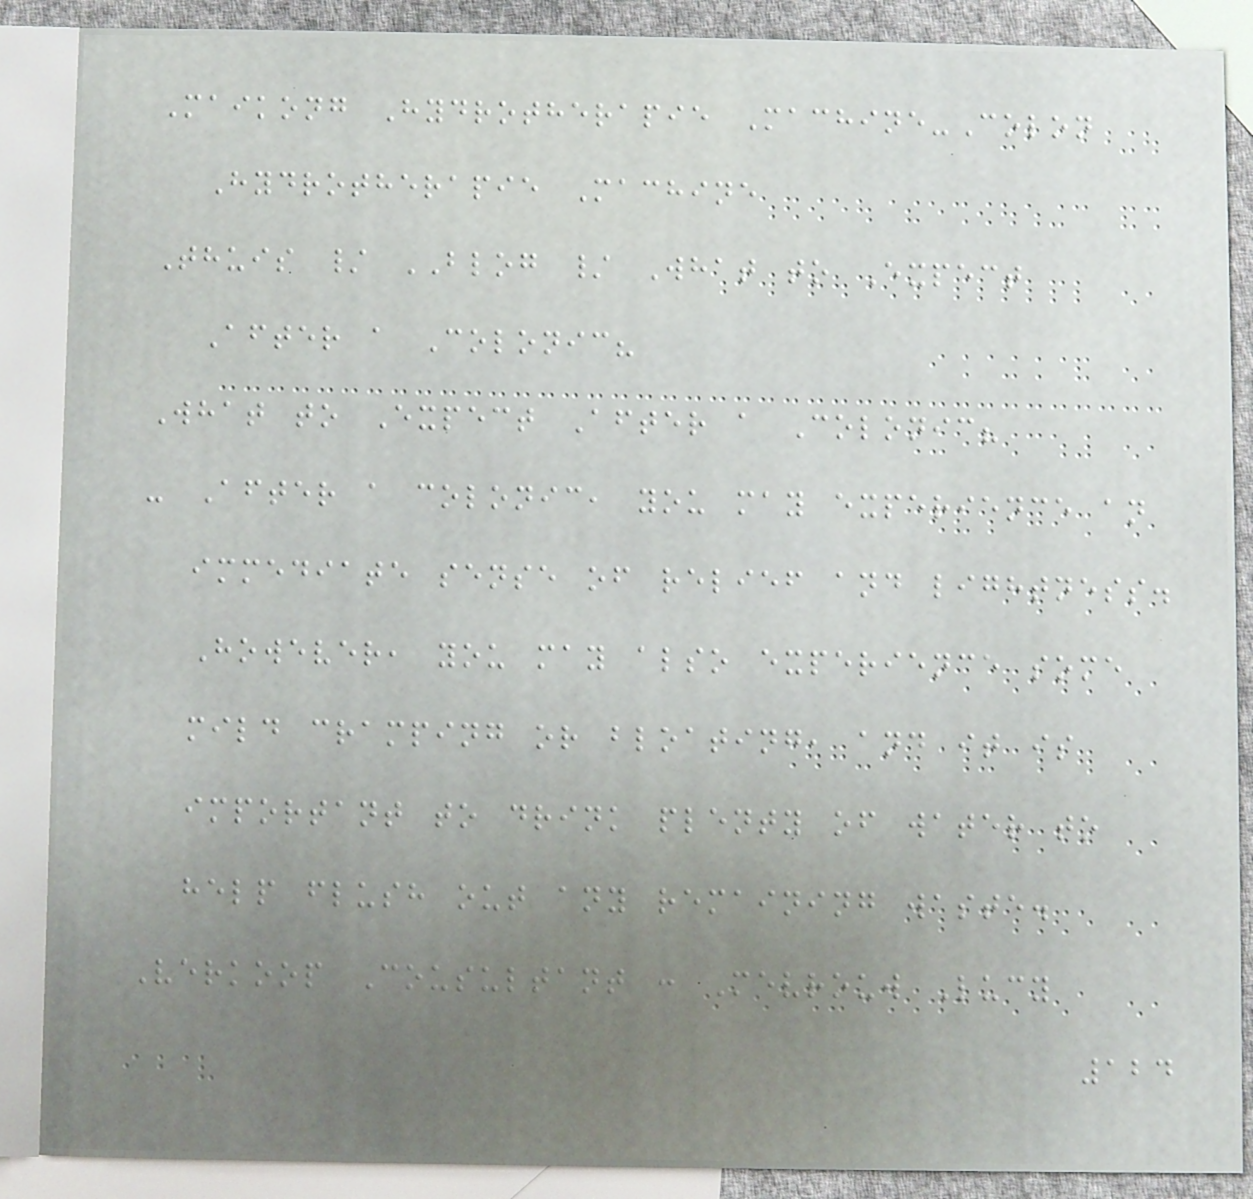Maikong Hydrotherapie Machine-Colon
Hydrotherapie Machine
Thuis / BLOG / What to Expect
After a Colonic?
What to Expect After a Colonic?
- After a colonic, you may experience an
immediate sense of relief and lightness.
However, you may also experience some
mild cramping or bloating, and it is
important to drink plenty of water to
help flush out any remaining waste.
Verkoop Cousultant : Mevrouw Lucy
124
